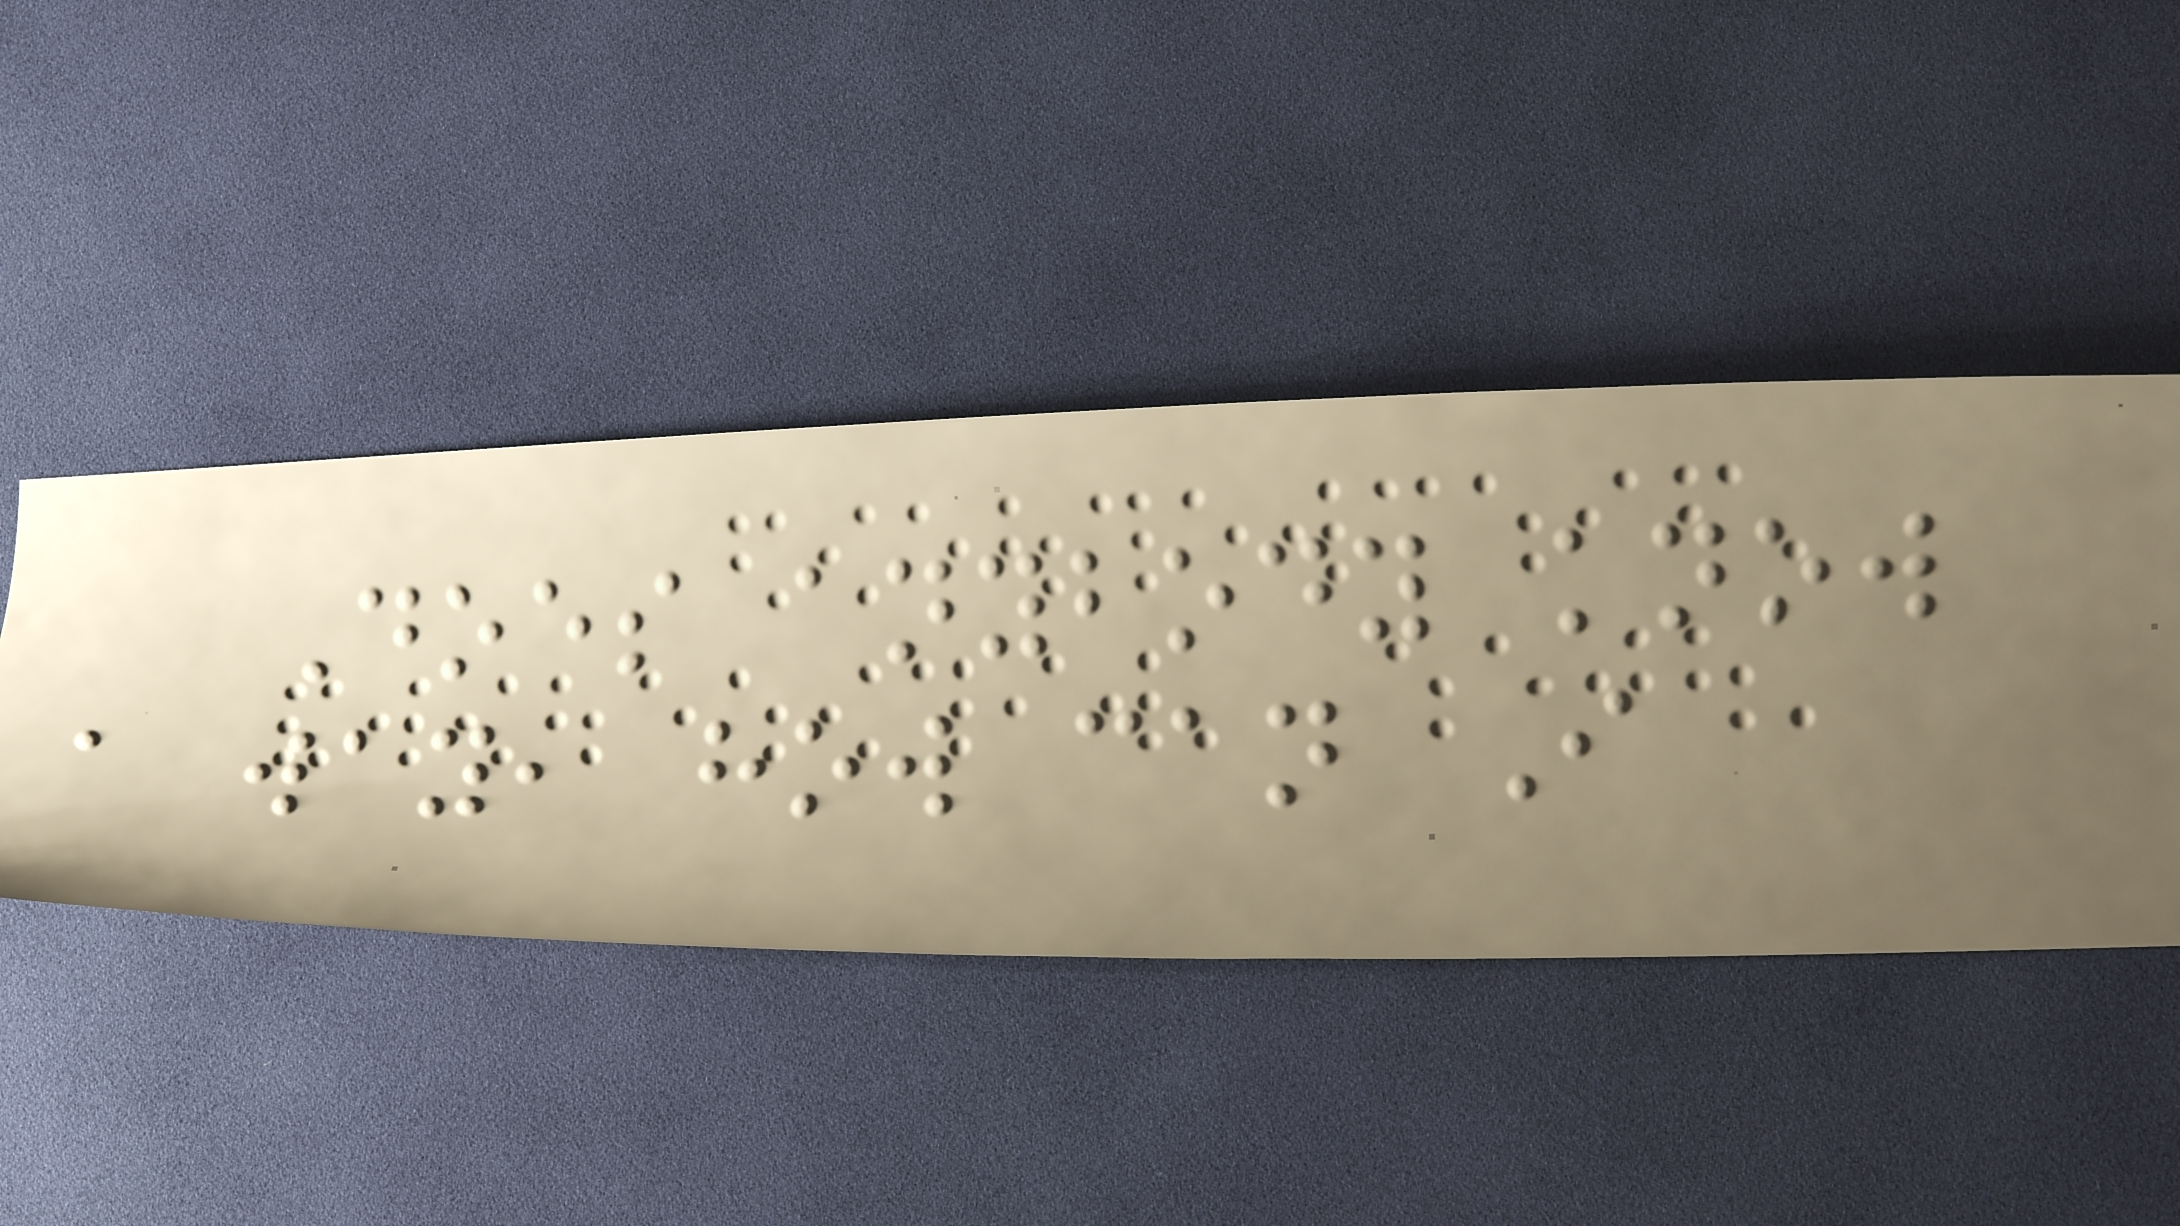Does anybody know
a way, how can I
